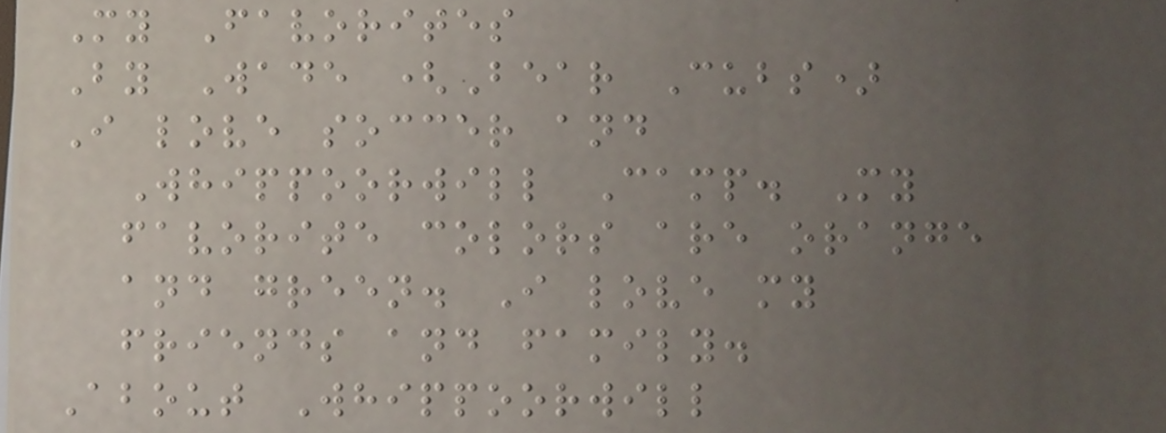My Favorites
By Wade (Bear Cubs)
I love soccer and
Whippoorwill Camp. My
favorite colors are orange
and green. I love my
friends and family.
About Whippoorwill
